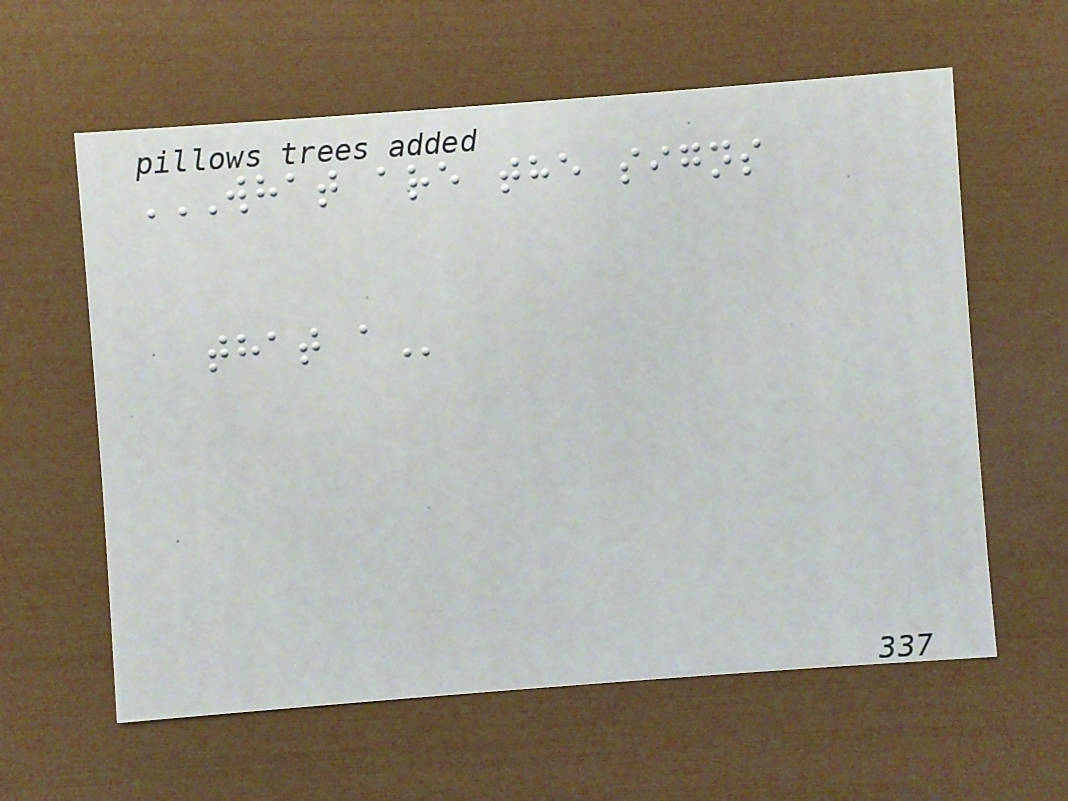WHAT ARE THE SIGNS
THAT A
